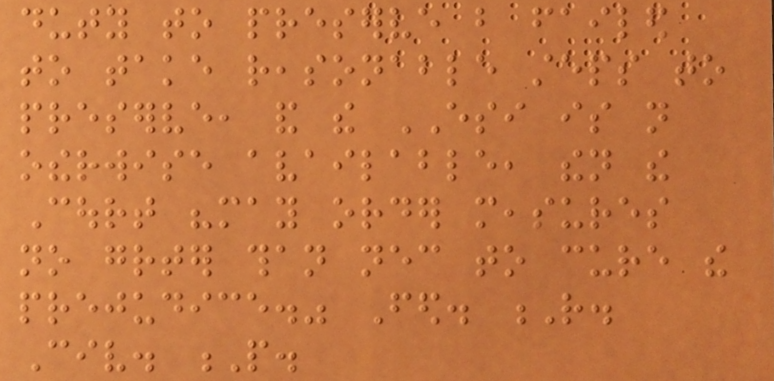duty to preserve but failed
to take reasonable steps to
preserve, and the ESI is not
otherwise available, then the
Court "may order measures
no greater than necessary to cure the
prejudice." Fed. R.
Civ. P.
